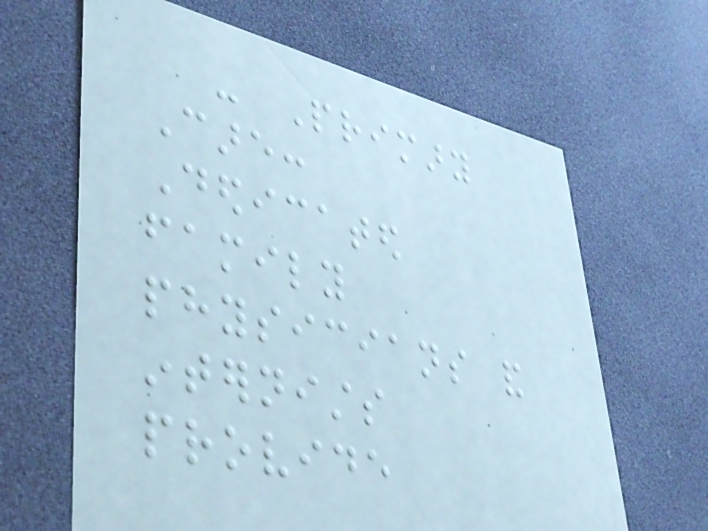- Primary
Care:
Dedicated
family
physicians and
internists
provide
